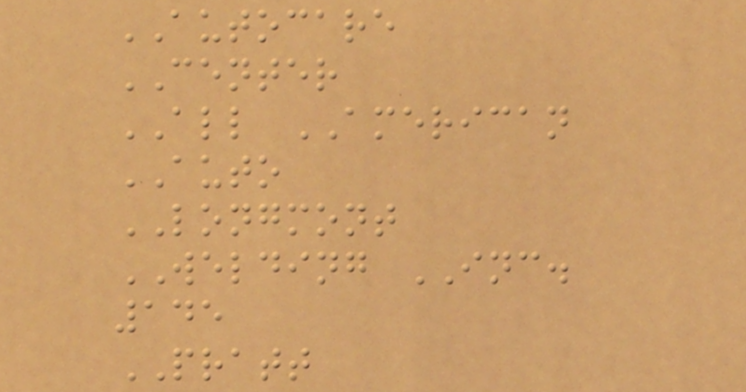AUTOCARE
CENTER
ALL AMERICAN
AUTO
LONGMONT
WELDING INC.
145
PRATT
